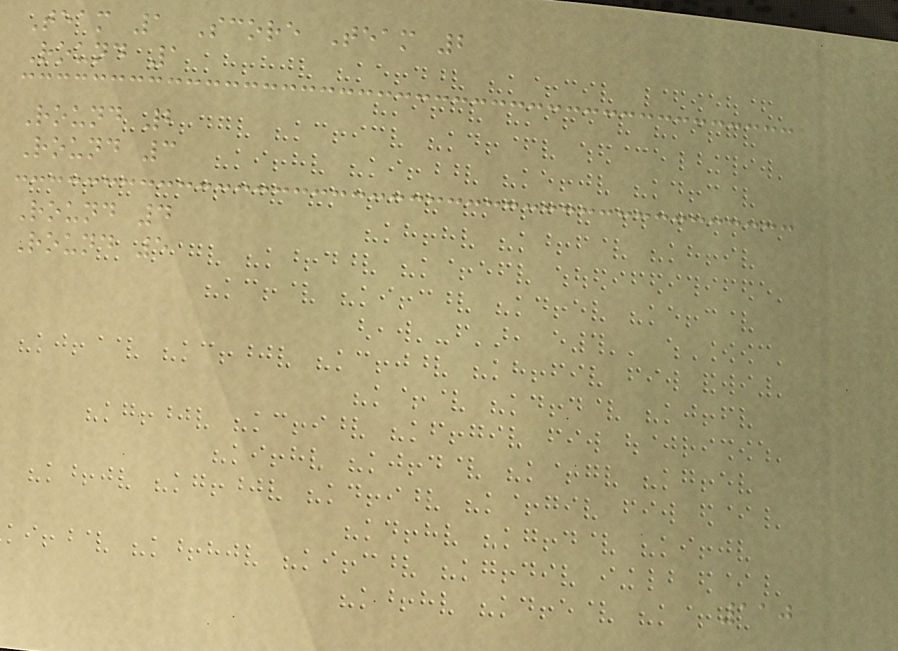Team 1 Score Team 2
Round 1
Round 2
Round 3
Round 4
Round 5
110
